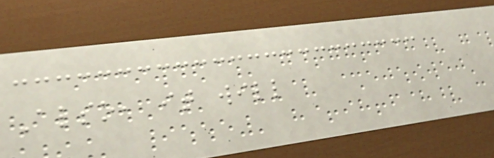Also, it will
